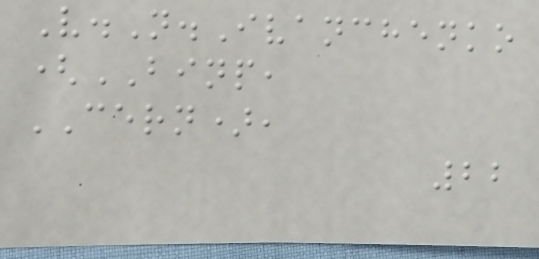V.N.Ivanchenko
(BINP,
CERN),
22
